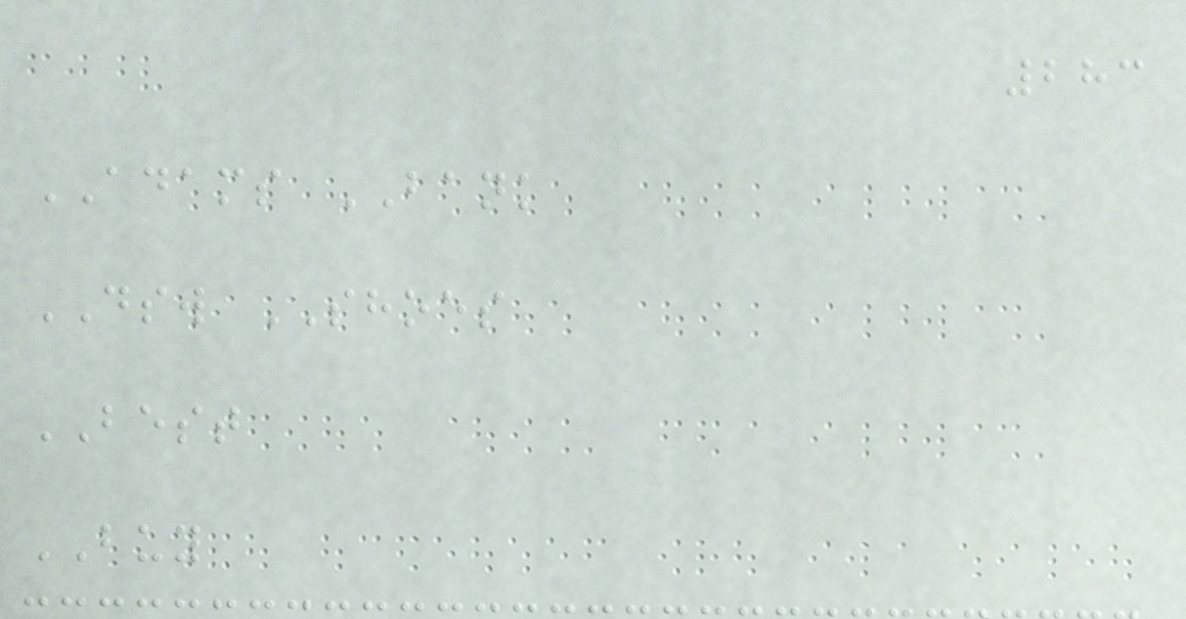283
ADAMS BANK
DSW SHOES
BEST
BUY
